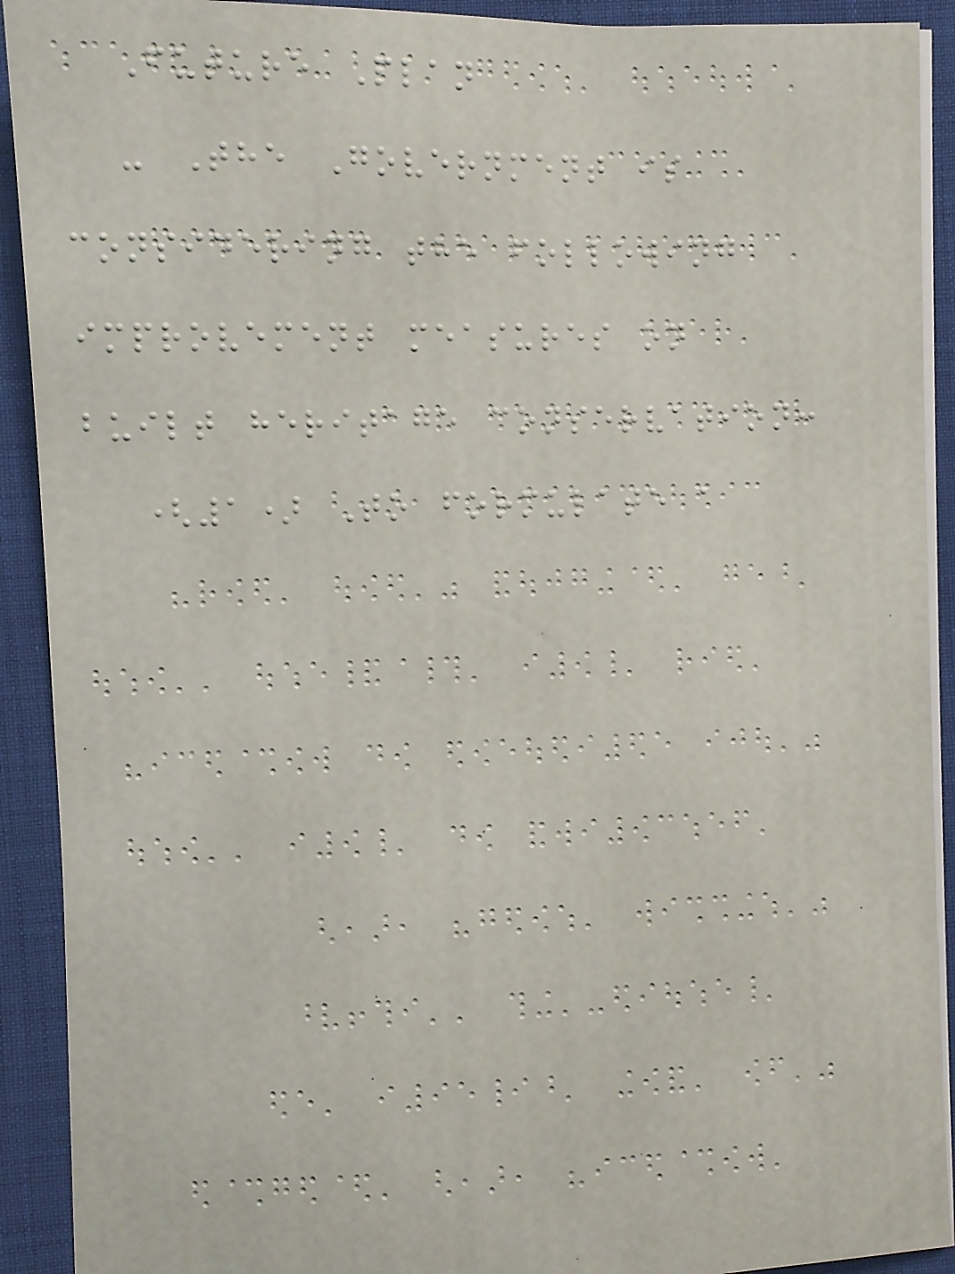Future Plan
- The Government is
considering the following
improvement measures on
built heritage conservation:
(1) To formulate a
